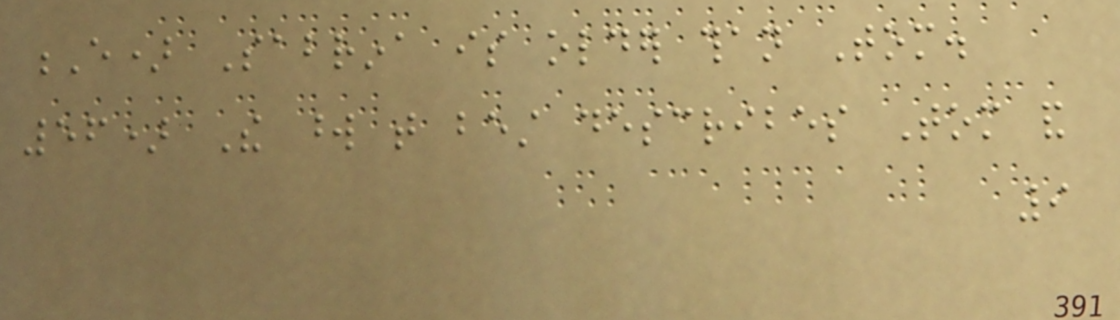E) Sabrina is older than Tom.
56) The word that best describes Tom and
9
